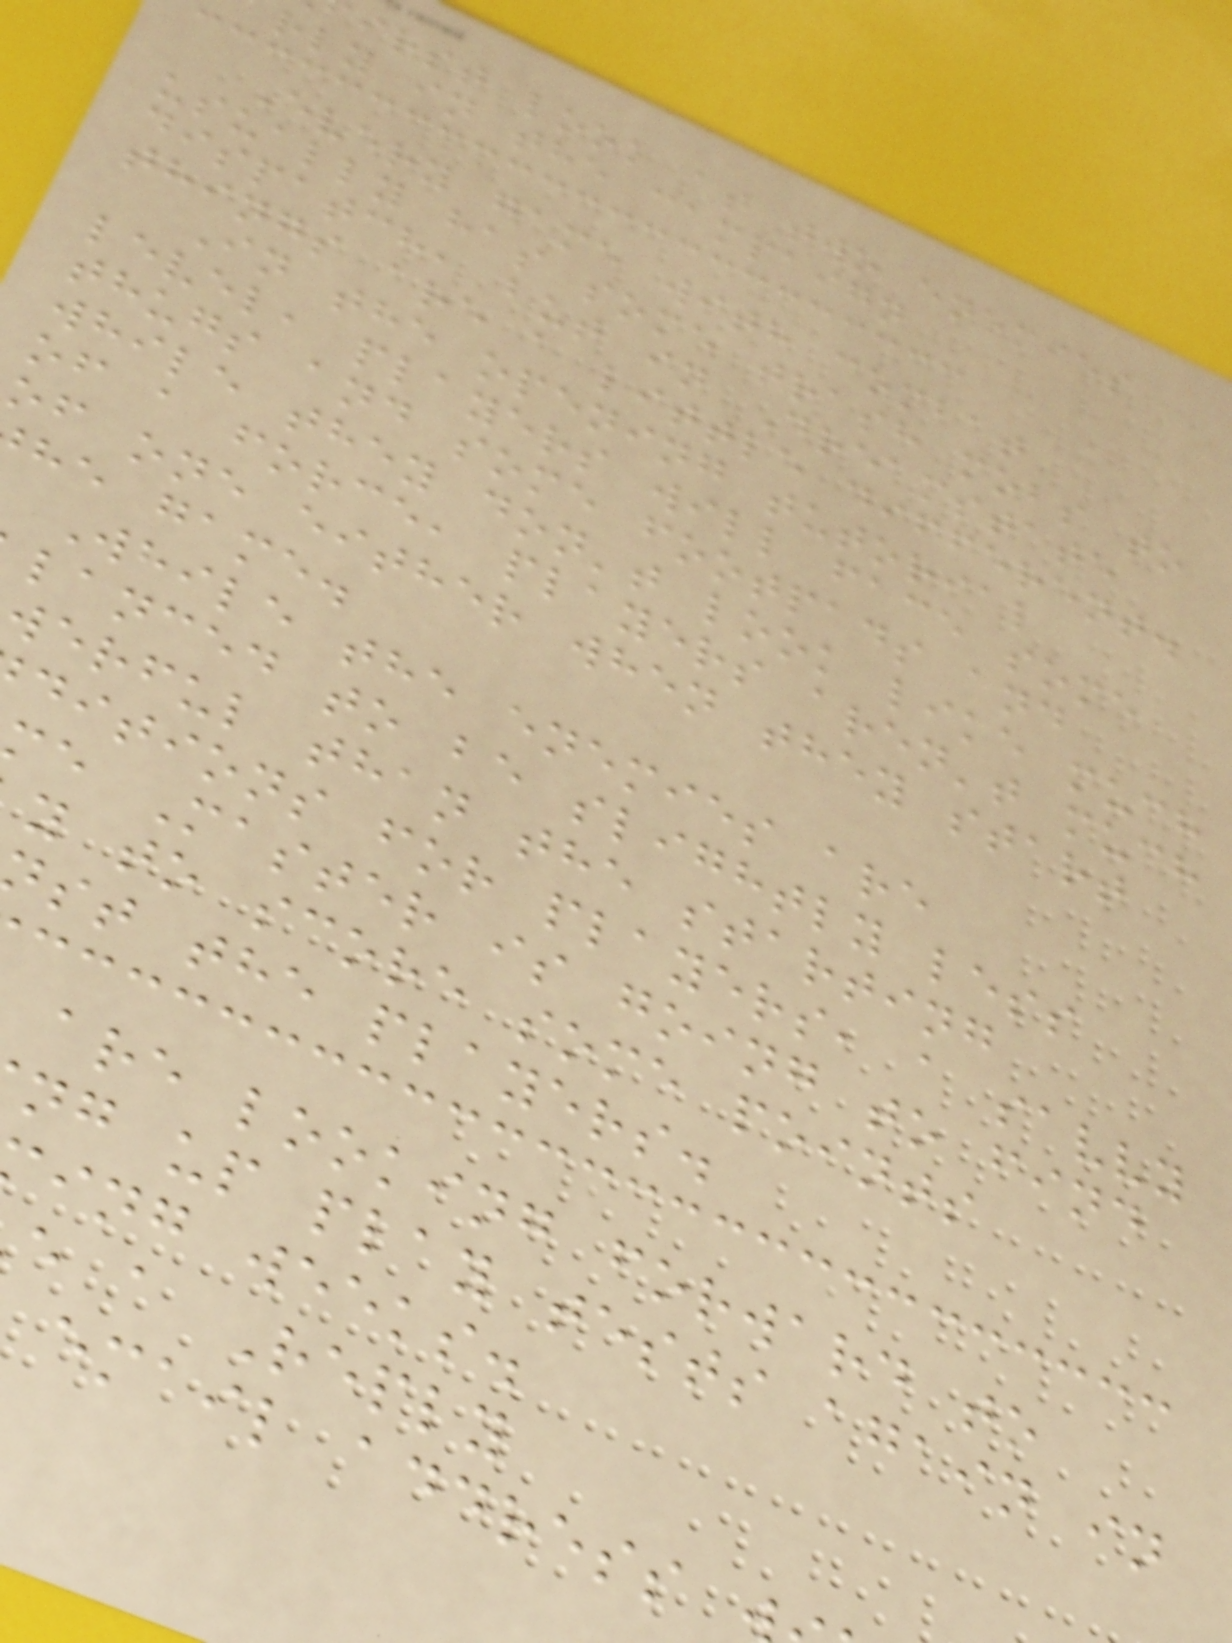irst look at two enemies
rly in the campaign
Every game with combat
usually has some trash mobs to
dispatch, but in Dreamstate
things are a little different.
In the opening tutorial
level, players will face some
thugs and some footpads and
while they don't look like much
of a force, players aren't much
of one either when they start
he game.
While the enemies are
lanced to be slightly less
werful than the starting
ditions for players, a savvy
e Master is going to find
y to score some points
st the players.
are looking forward to
ng up play tests again in
ing weeks.
e a Reply
email address
